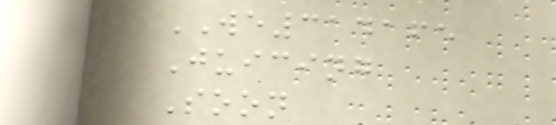WE314165
Juicing
Soon
